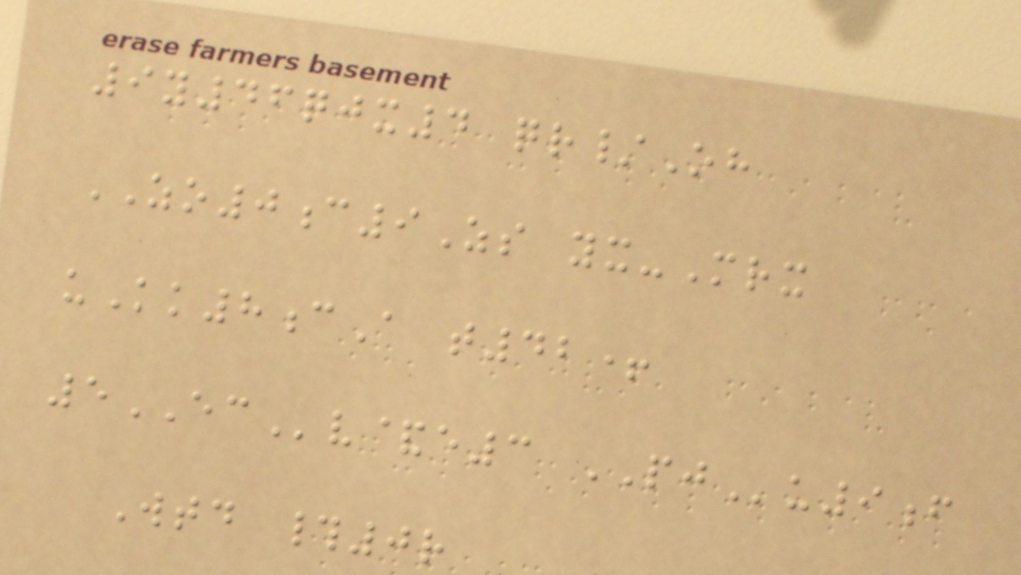9y46qjx4 qr/Oh
ZO0c9Zs yx-Mrx
uKk8cA t42+
5ECv&e3 PJu9f
Wtd #0r
